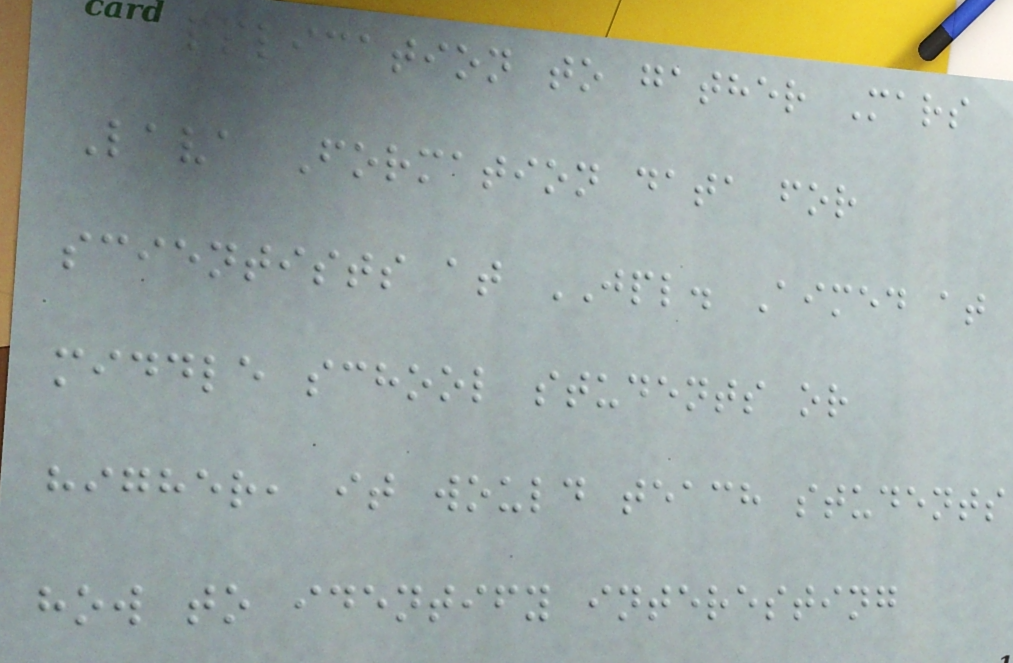application to gather Mars
Lava Formation data for
scientists at JPL. Aimed at
middle school students or
higher, it would teach students
how to identify interesting
